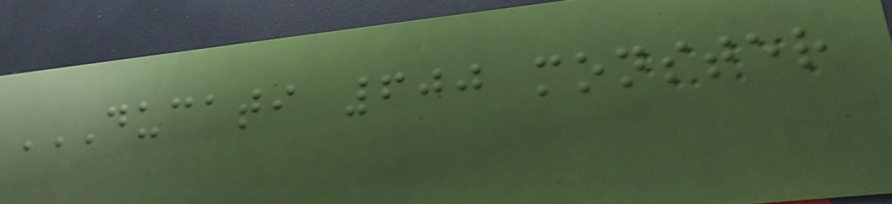DUCATI 600 MONSTER
